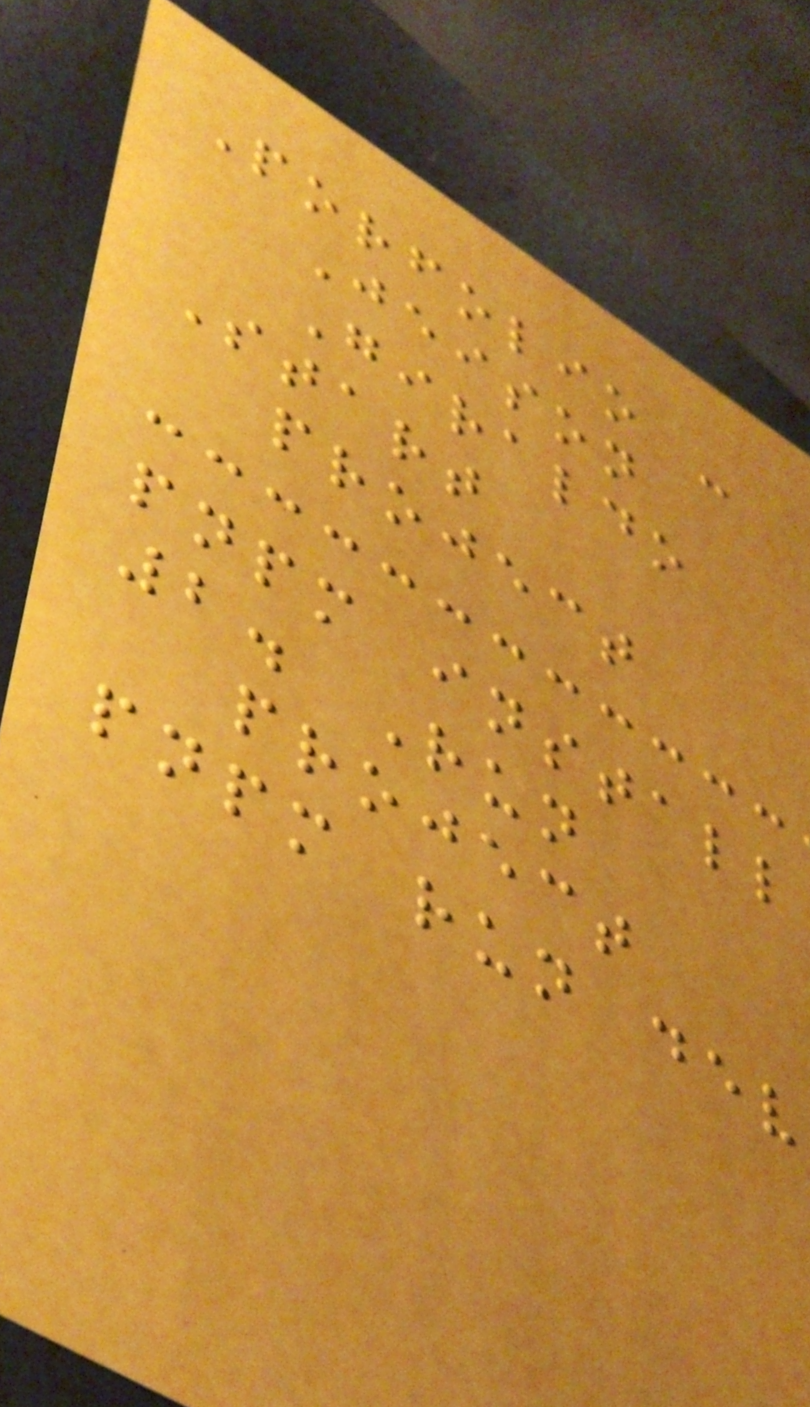Porfolio -
Jeison
Giraldo
Start
project
pnpm install
2. Run
project
pnpm run dev
